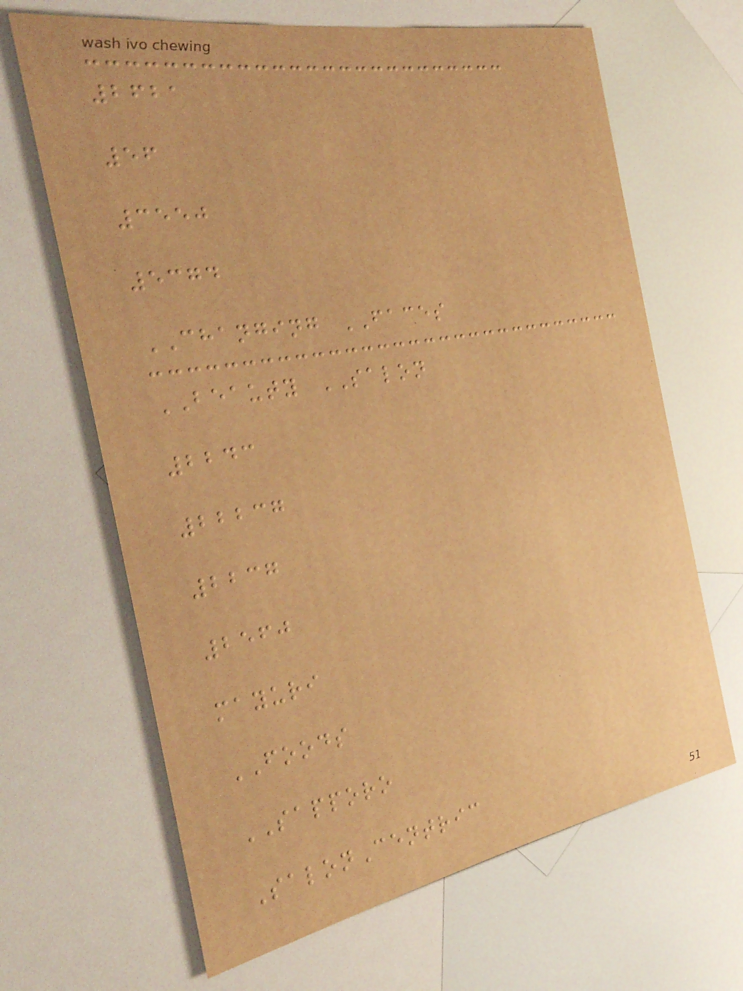2621
56
3550
5374
CHANGING FACES
BEAUTY SALON
2243
22237
2237
2560
mayuri
FOODS
SAPPORO
SalonCentric
